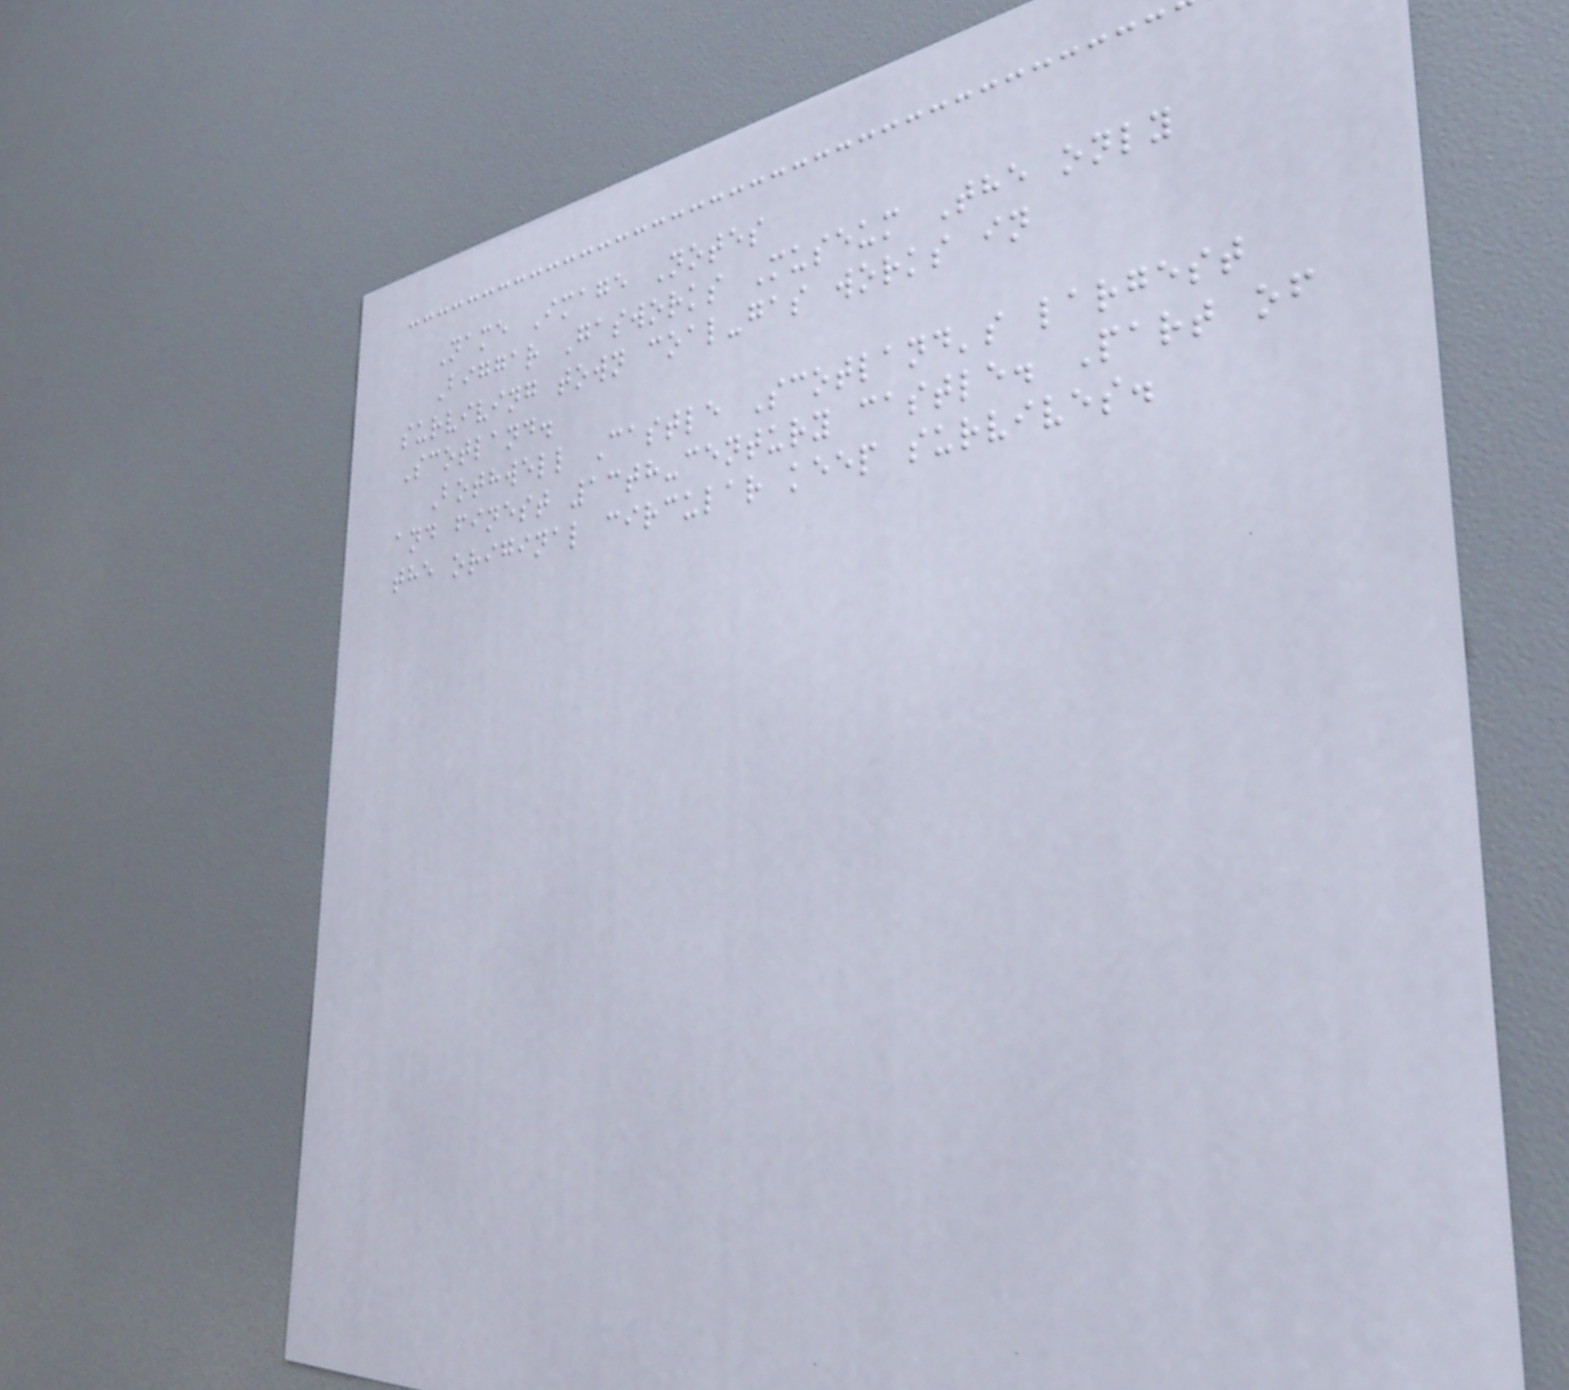Name Image Notes
Biggar Gasworks Museum The only
surviving town coal-gas works in
Scotland.
Bothwell Castle Scotland's largest
and finest 13th-century castle. Part of
the original circular keep survives.
